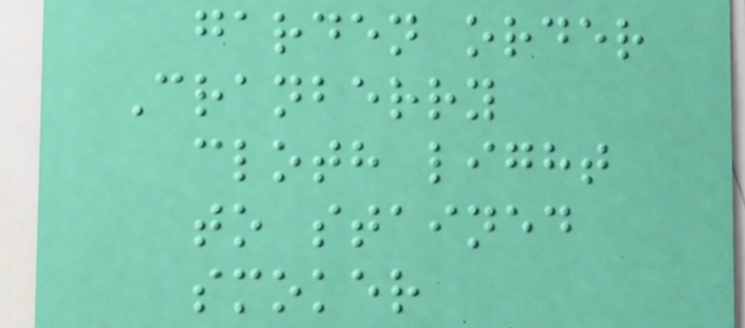garden order
Cranberry
cloth light
to stained
smoker
